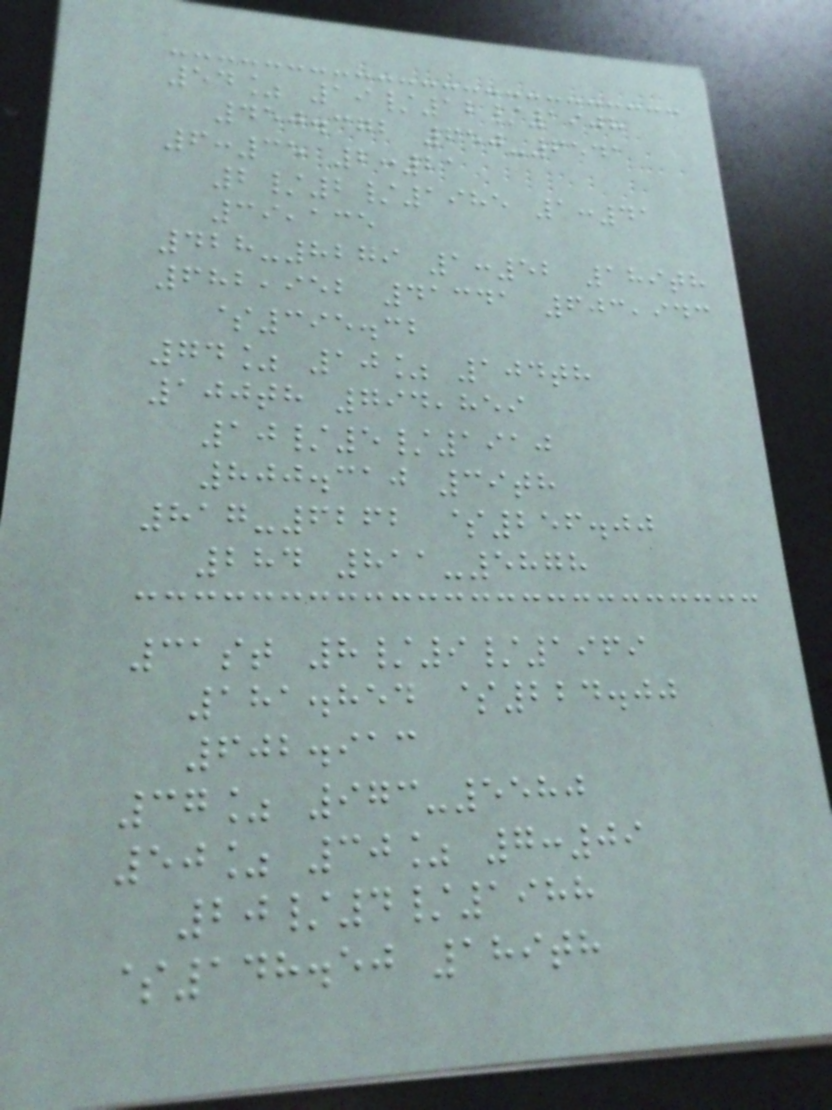54% 19/12/1908
450.372 650-6541
6:35 2:21
2/2/1985 1:41
39,135
428-8279 1:52 189th
682,952 41341 603,943
$395.32
74% 10% 104th
100th 794,859
10/5/1910
800.310 39th
817-6262 $256.00
284 811-5878
31st 8/9/1969
181.854 $224.00
602.913
37% 973-5580
50% 30% 7:09
20/4/1988
$148.50 189th
